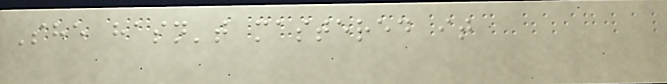She hasn't mastered it
